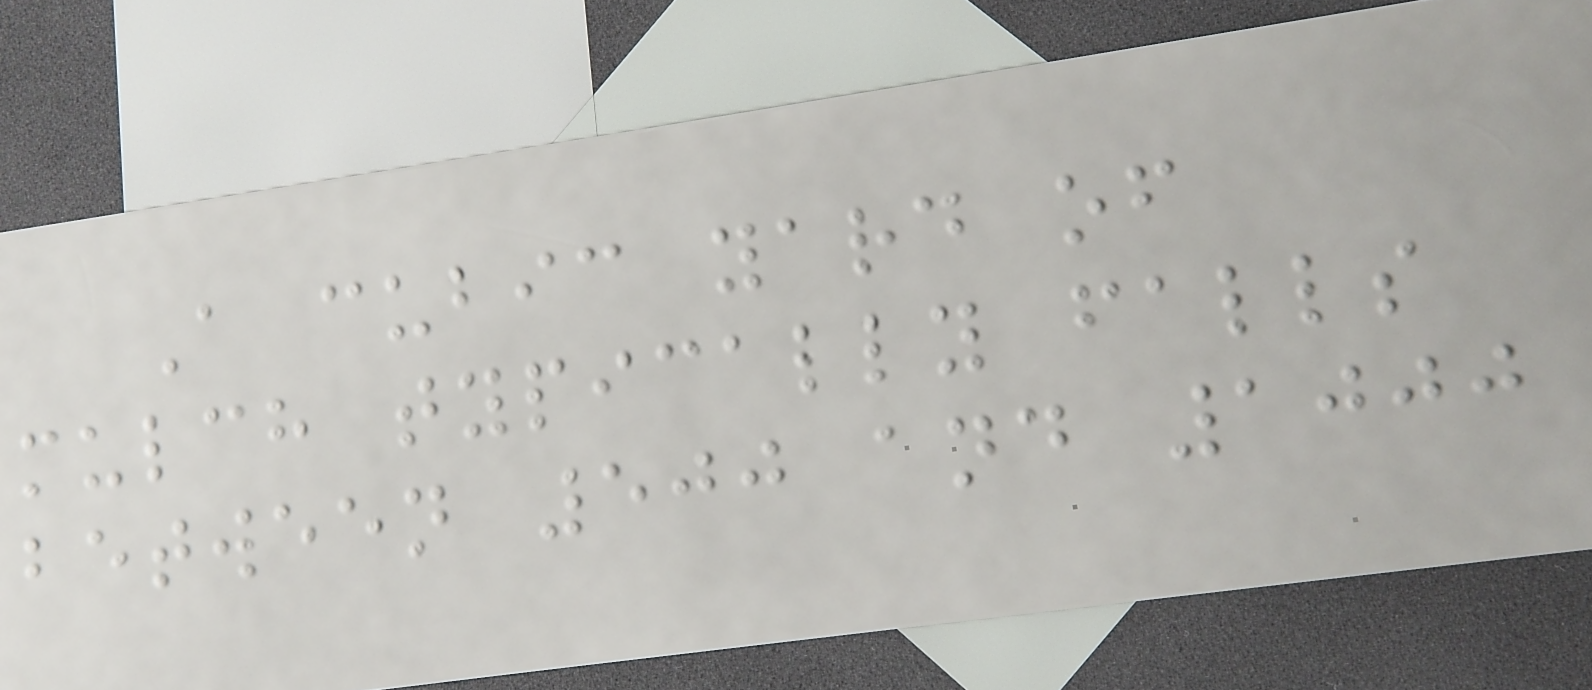A cubic yard of
mulch typically falls
between 500 and 1000
